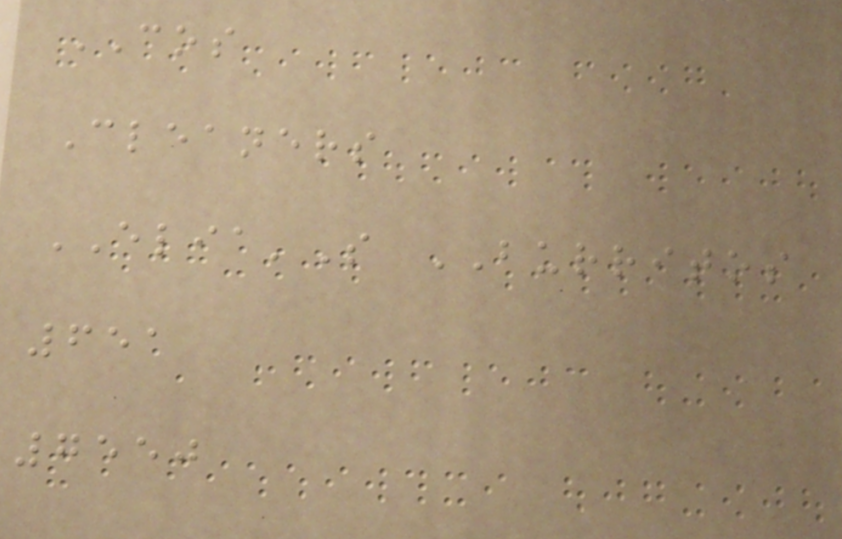COS
Cleaners
ELIA'S BURRITOS
651
7550
